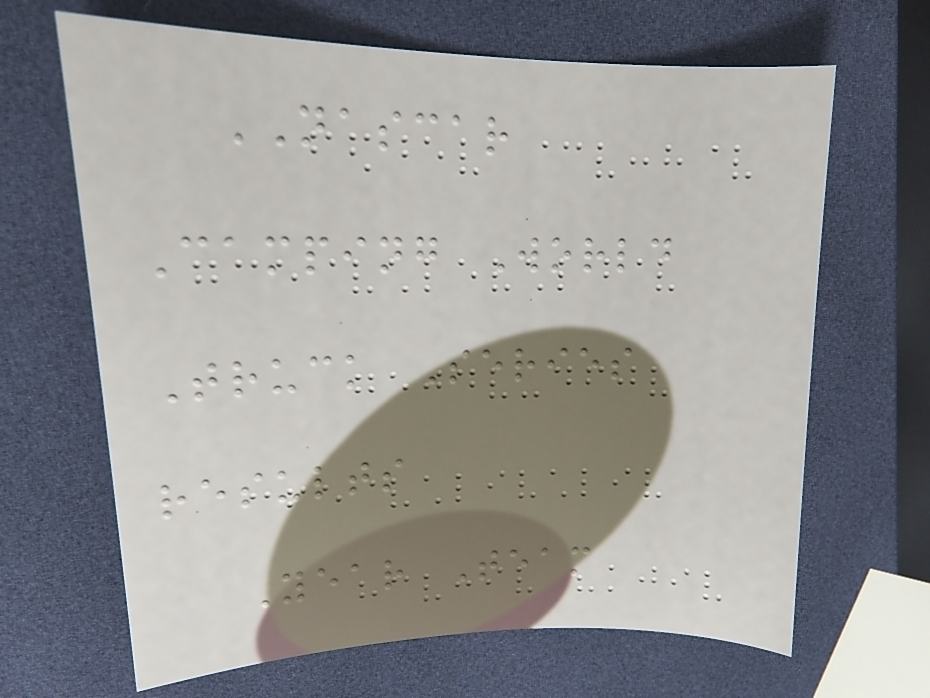NASCAR
Camping World
Truck Series
results
Year Team
